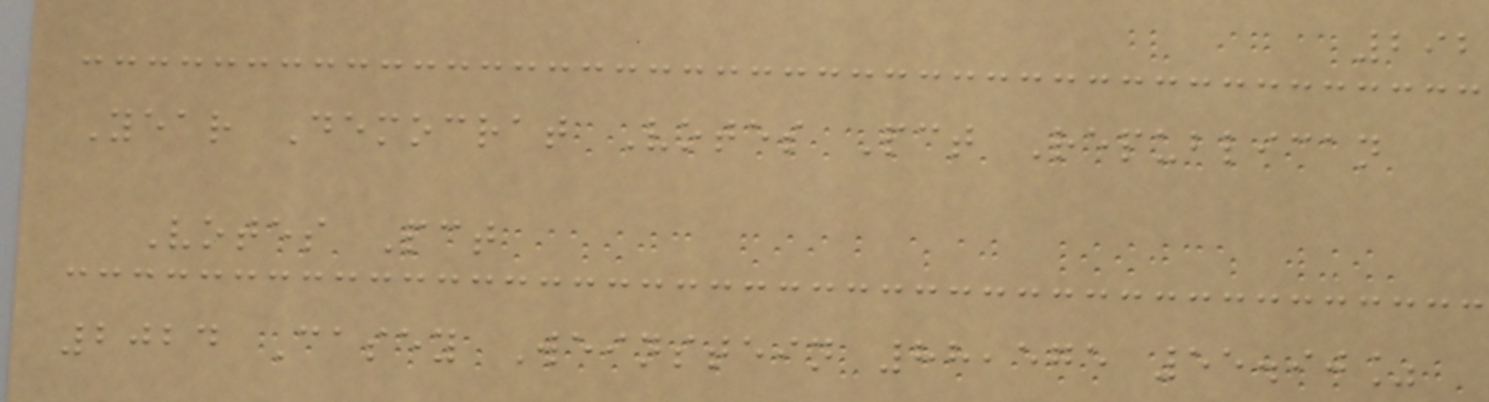292
Year Democrat Votes Pct Republican
Votes Pct
2024 Casey Weinstein 88,575 55.90%
